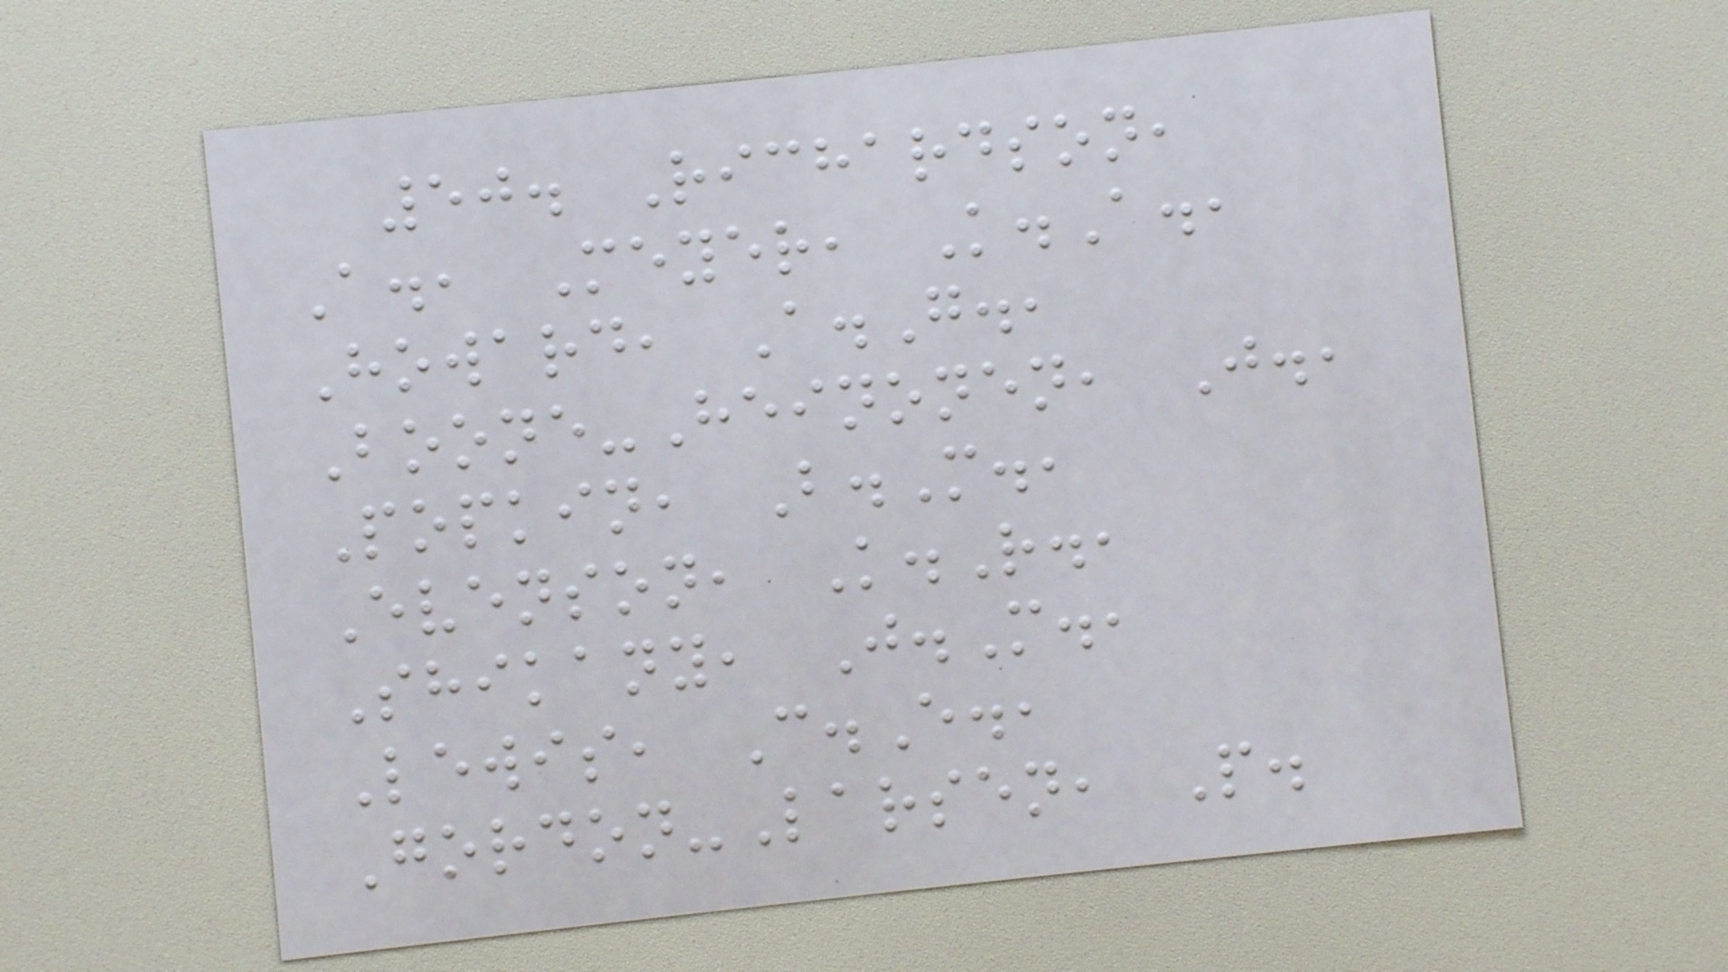50. Richardson,
A., Meyer, K.A.,
Howard, A.G.,
Boone-Heinonen, J.,
Popkin, B.M.,
Evenson, K.R.,
Shikany, J.M.,
Lewis, C.E.,
Gordon-Larsen, P.
